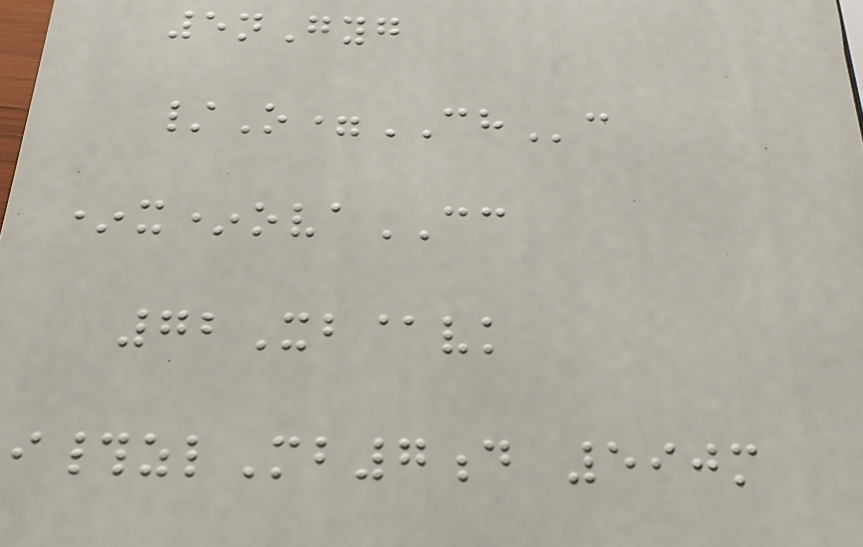5nGyg
/O=CHc
*x*ovaCC
72Xb@vk
i#zlMb7d 590m
